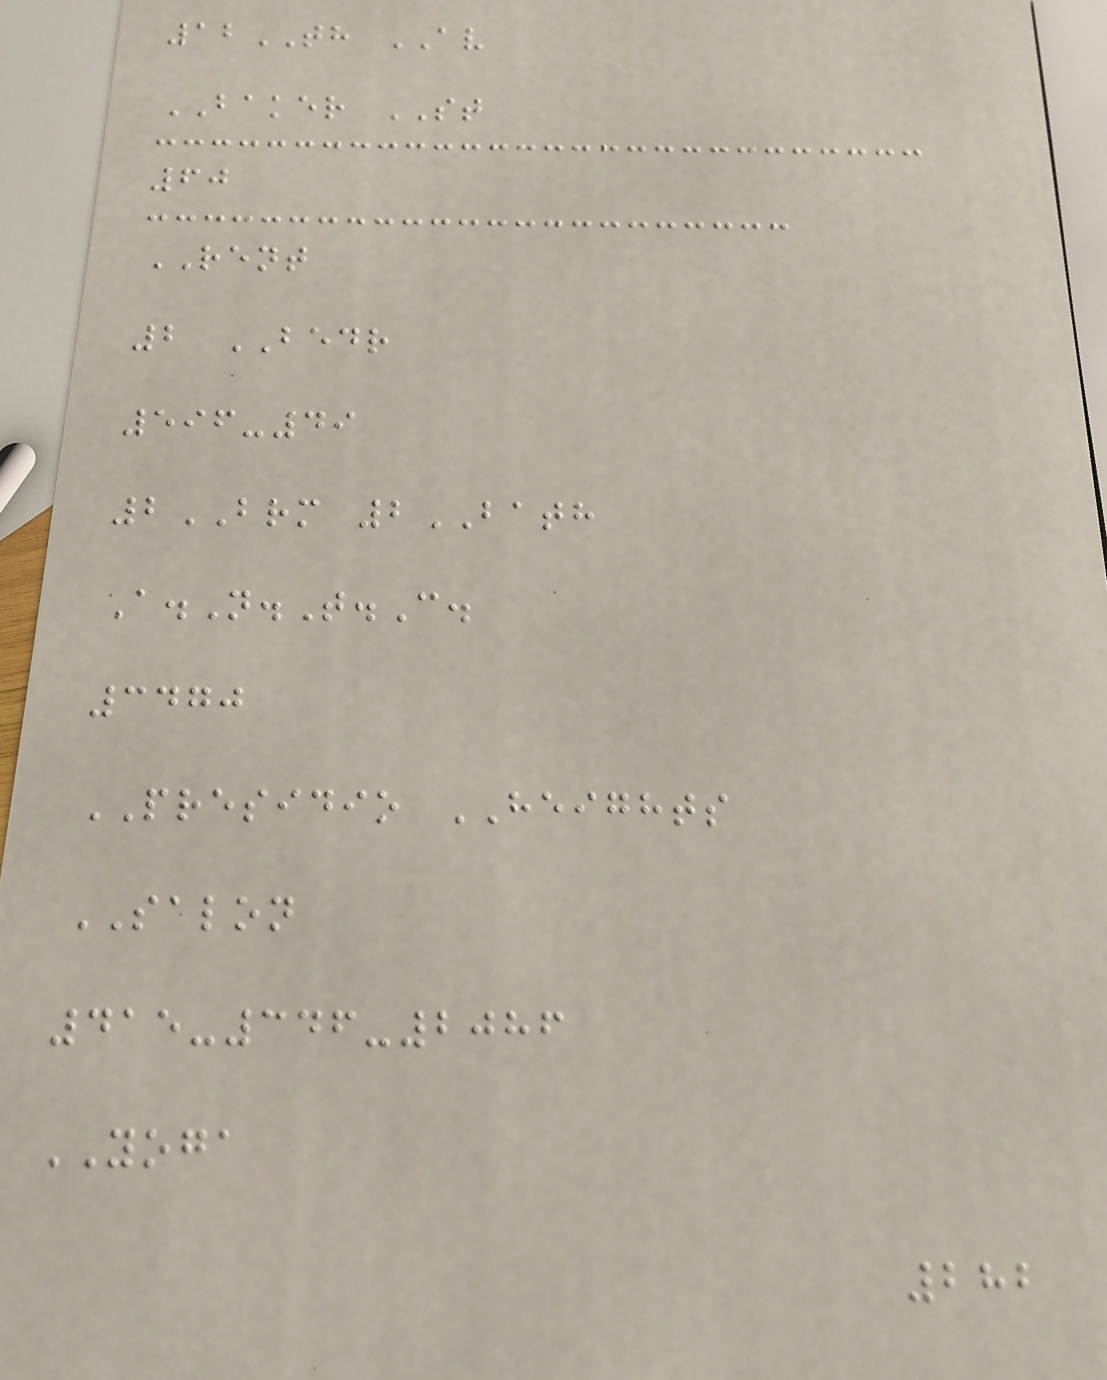12TH AV
BAKER ST
60
RENT
2 BEDR
596-49
2BRM 2BATH
A.N.T.C.
3470
PRESIDIO HEIGHTS
SALON
415-346-2086
YOGA
282
